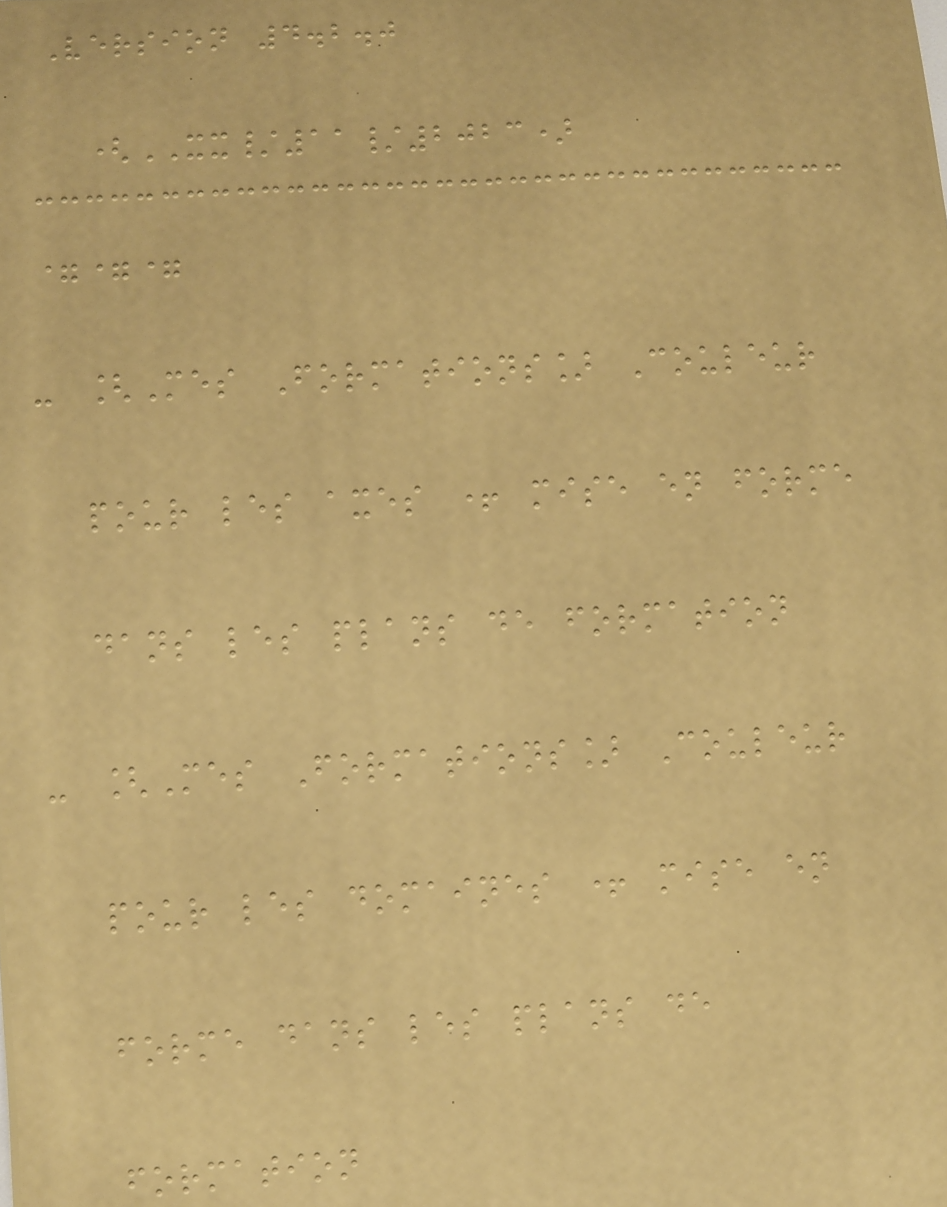Version 4.2.0
(XX/11/2023)
===
- [Mes Formations] Couleur
pour les axes + mise en forme
dans les plans de formation
- [Mes Formations] Couleur
pour les domaines + mise en
forme dans les plans de
formation
